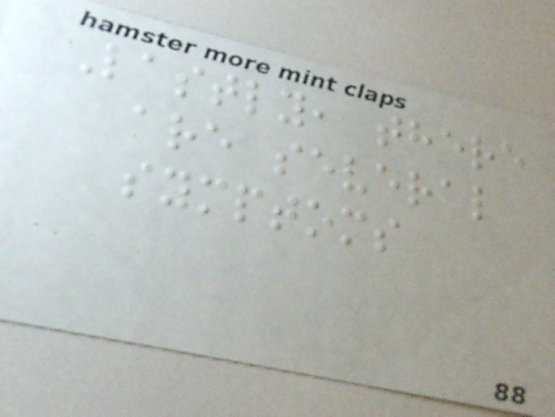Lastly, there
are several
symptoms
